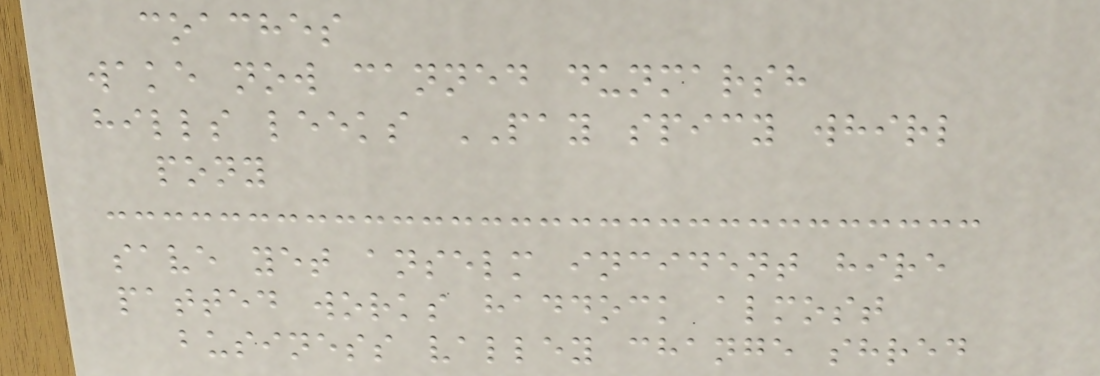coaches
wake now canned dunmarsh
hills leeks PAY spicy whirl
pony
save yet anselm incident hire
patted works haddock almost
business valley change shred
